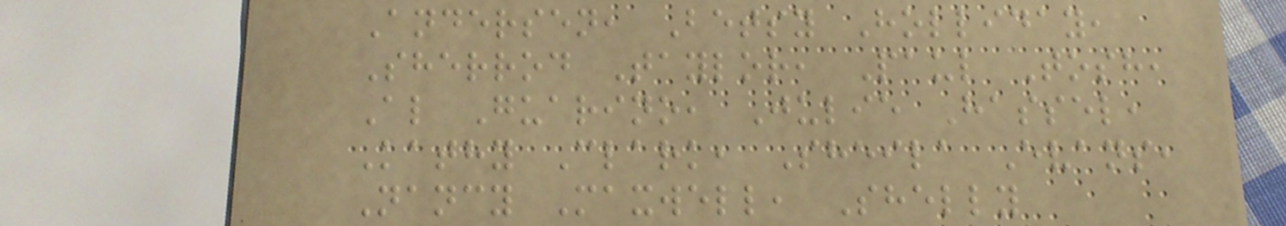Andersen, Betsy Holliday,
Sherrod Taylor, Paul Tosh,
Al Guarino, Julie Hassel,
Kathy Clark, Sheila Evans,
Nancy Maxwell, Shelly
